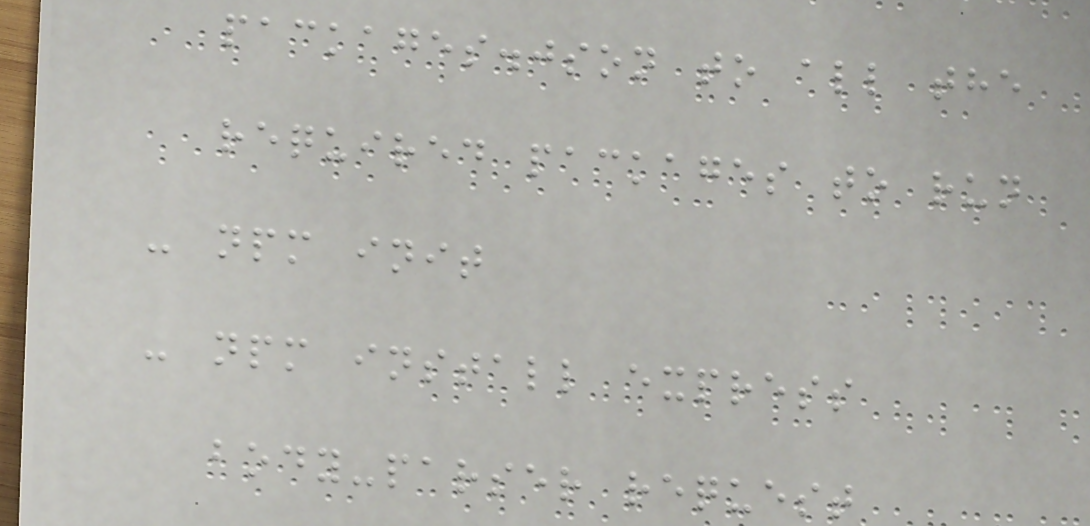packages.json to all the
required packages to run
- npm init
- npm install express
body-parser request
